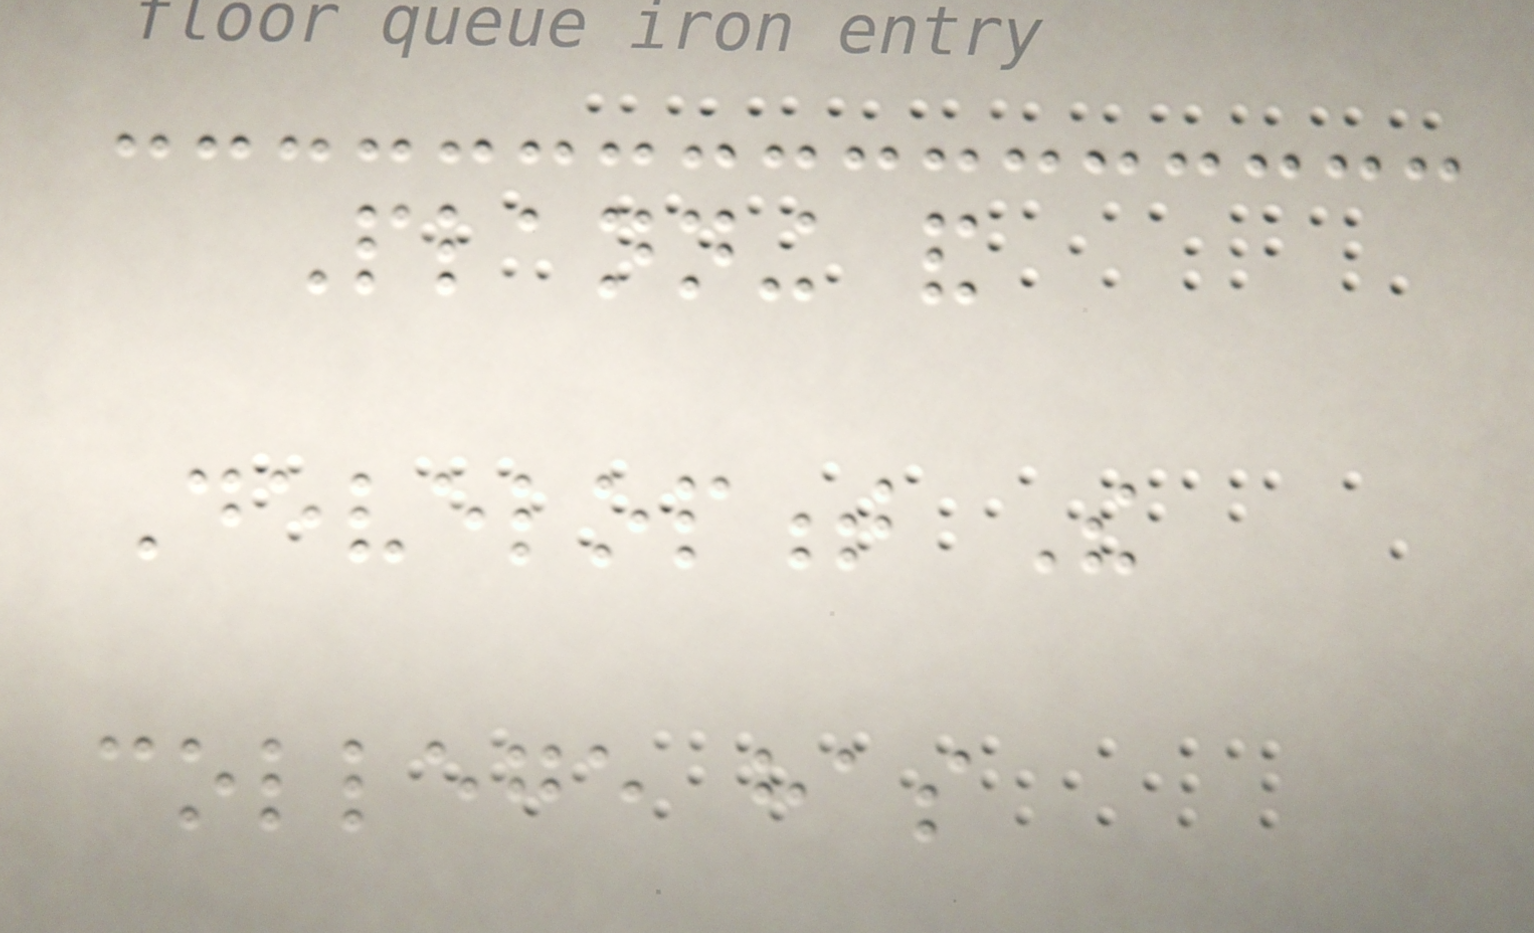Planning and
Development The
college has
